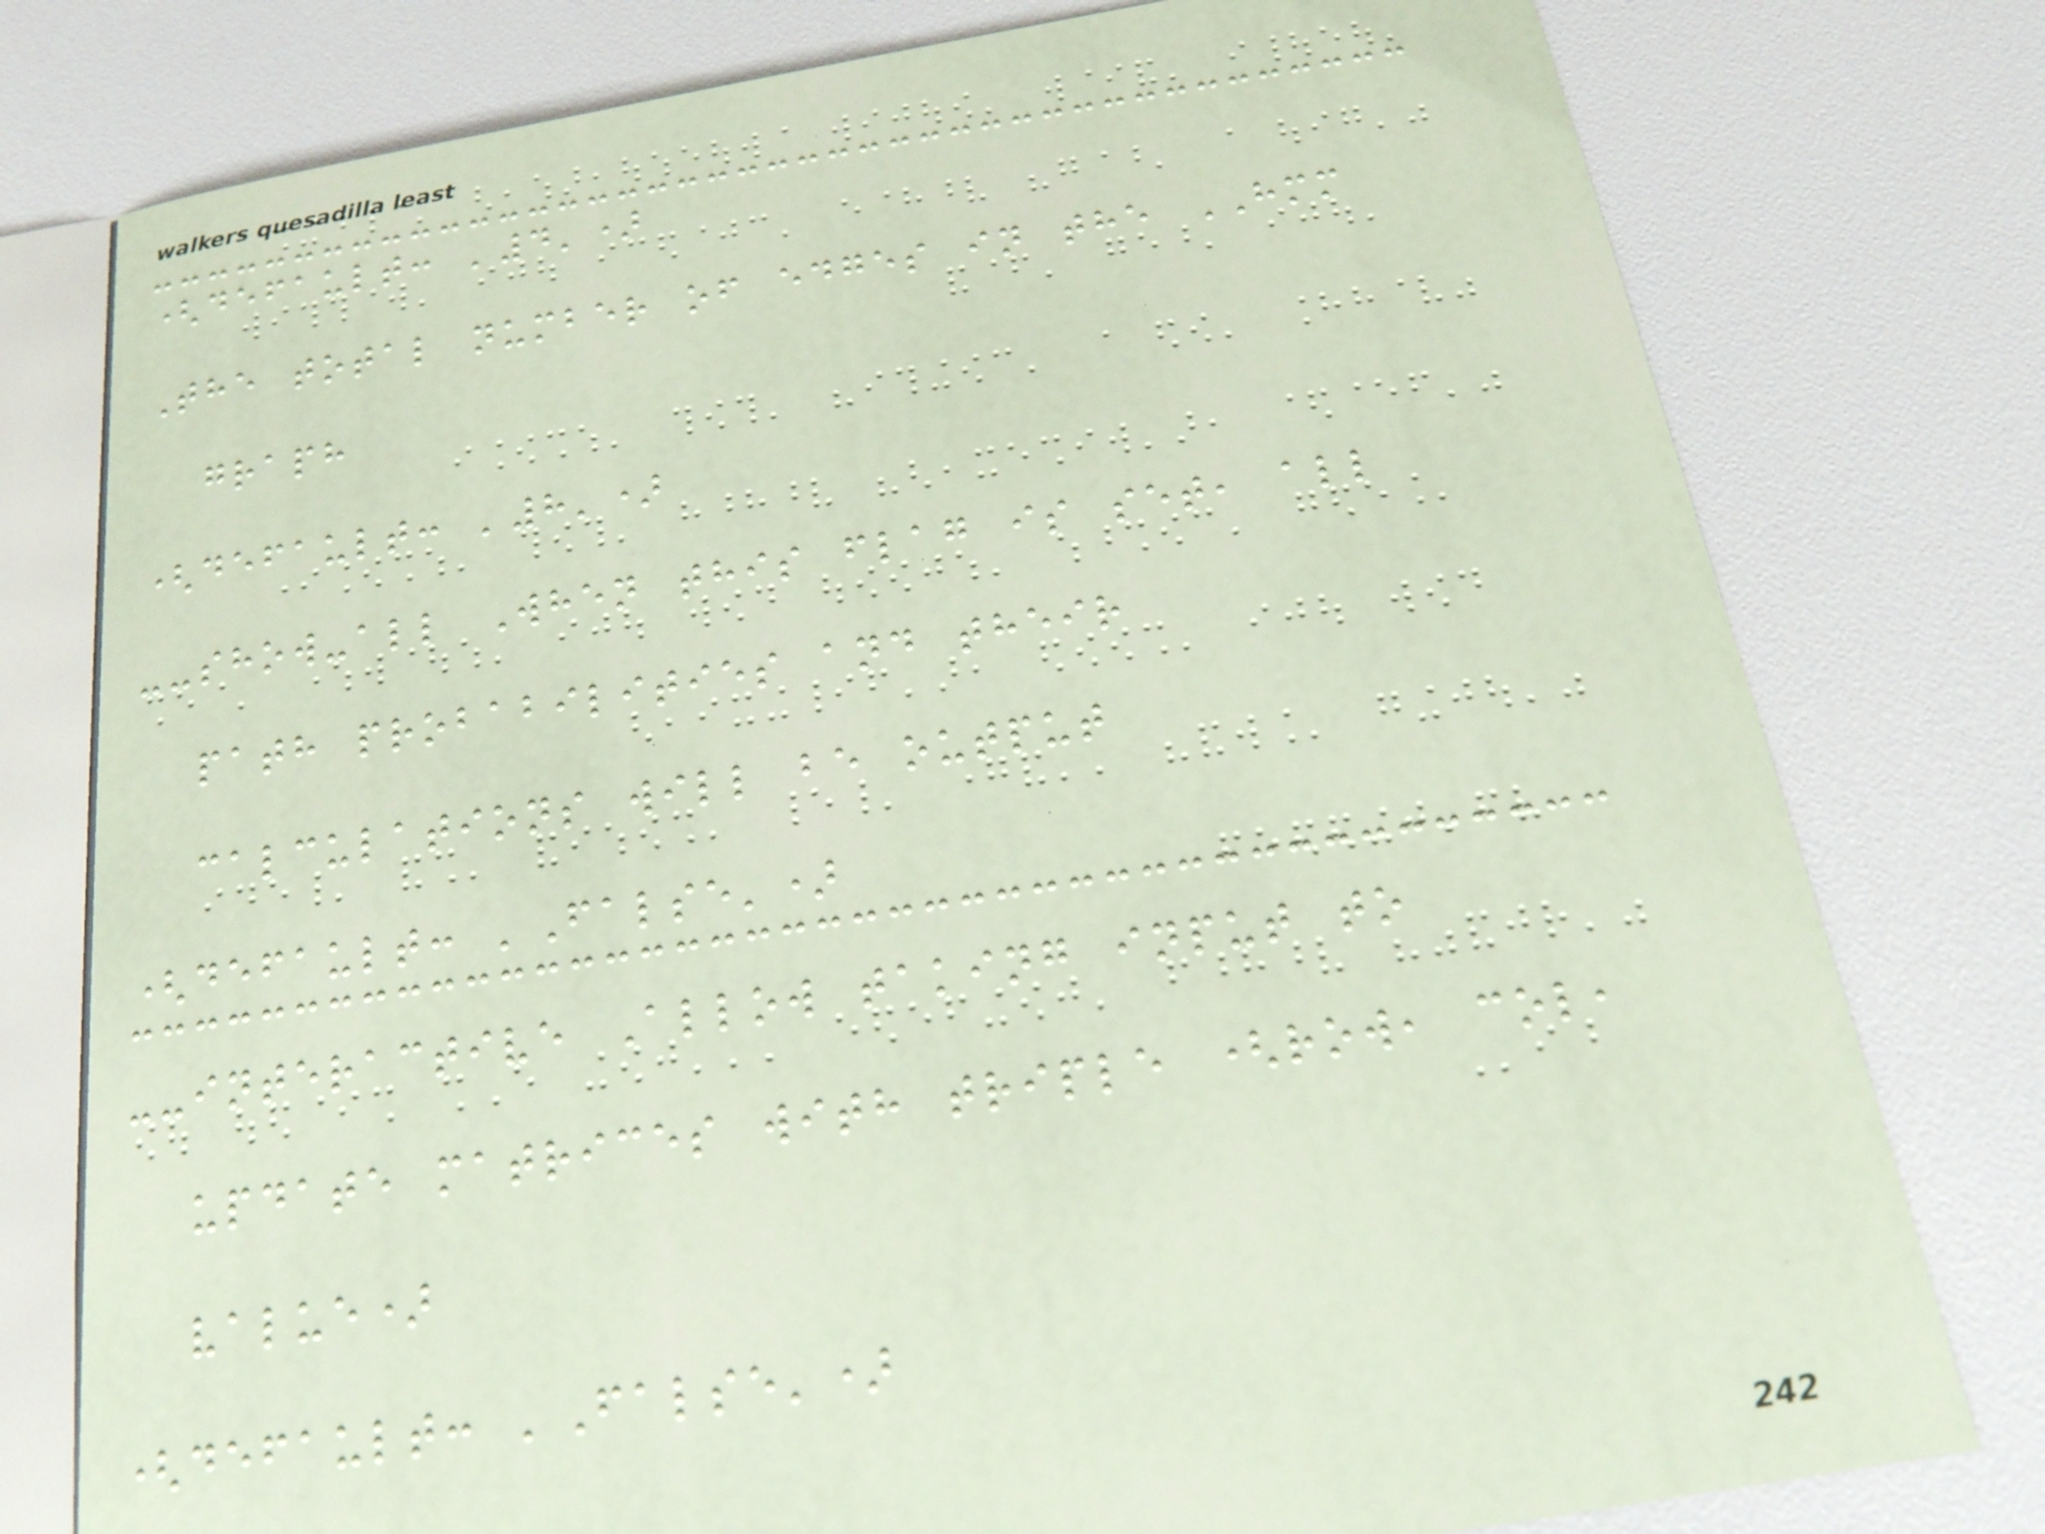(default: '4')
The total number of edges in the HMM
graph
(default: '8')
--show-all When this flag is set, all
path probabilities and their
calculations will be output
(default: 'False')
--interactive Allow taking input to
update matrices with triple (row, col,
value)
(default: 'False')
